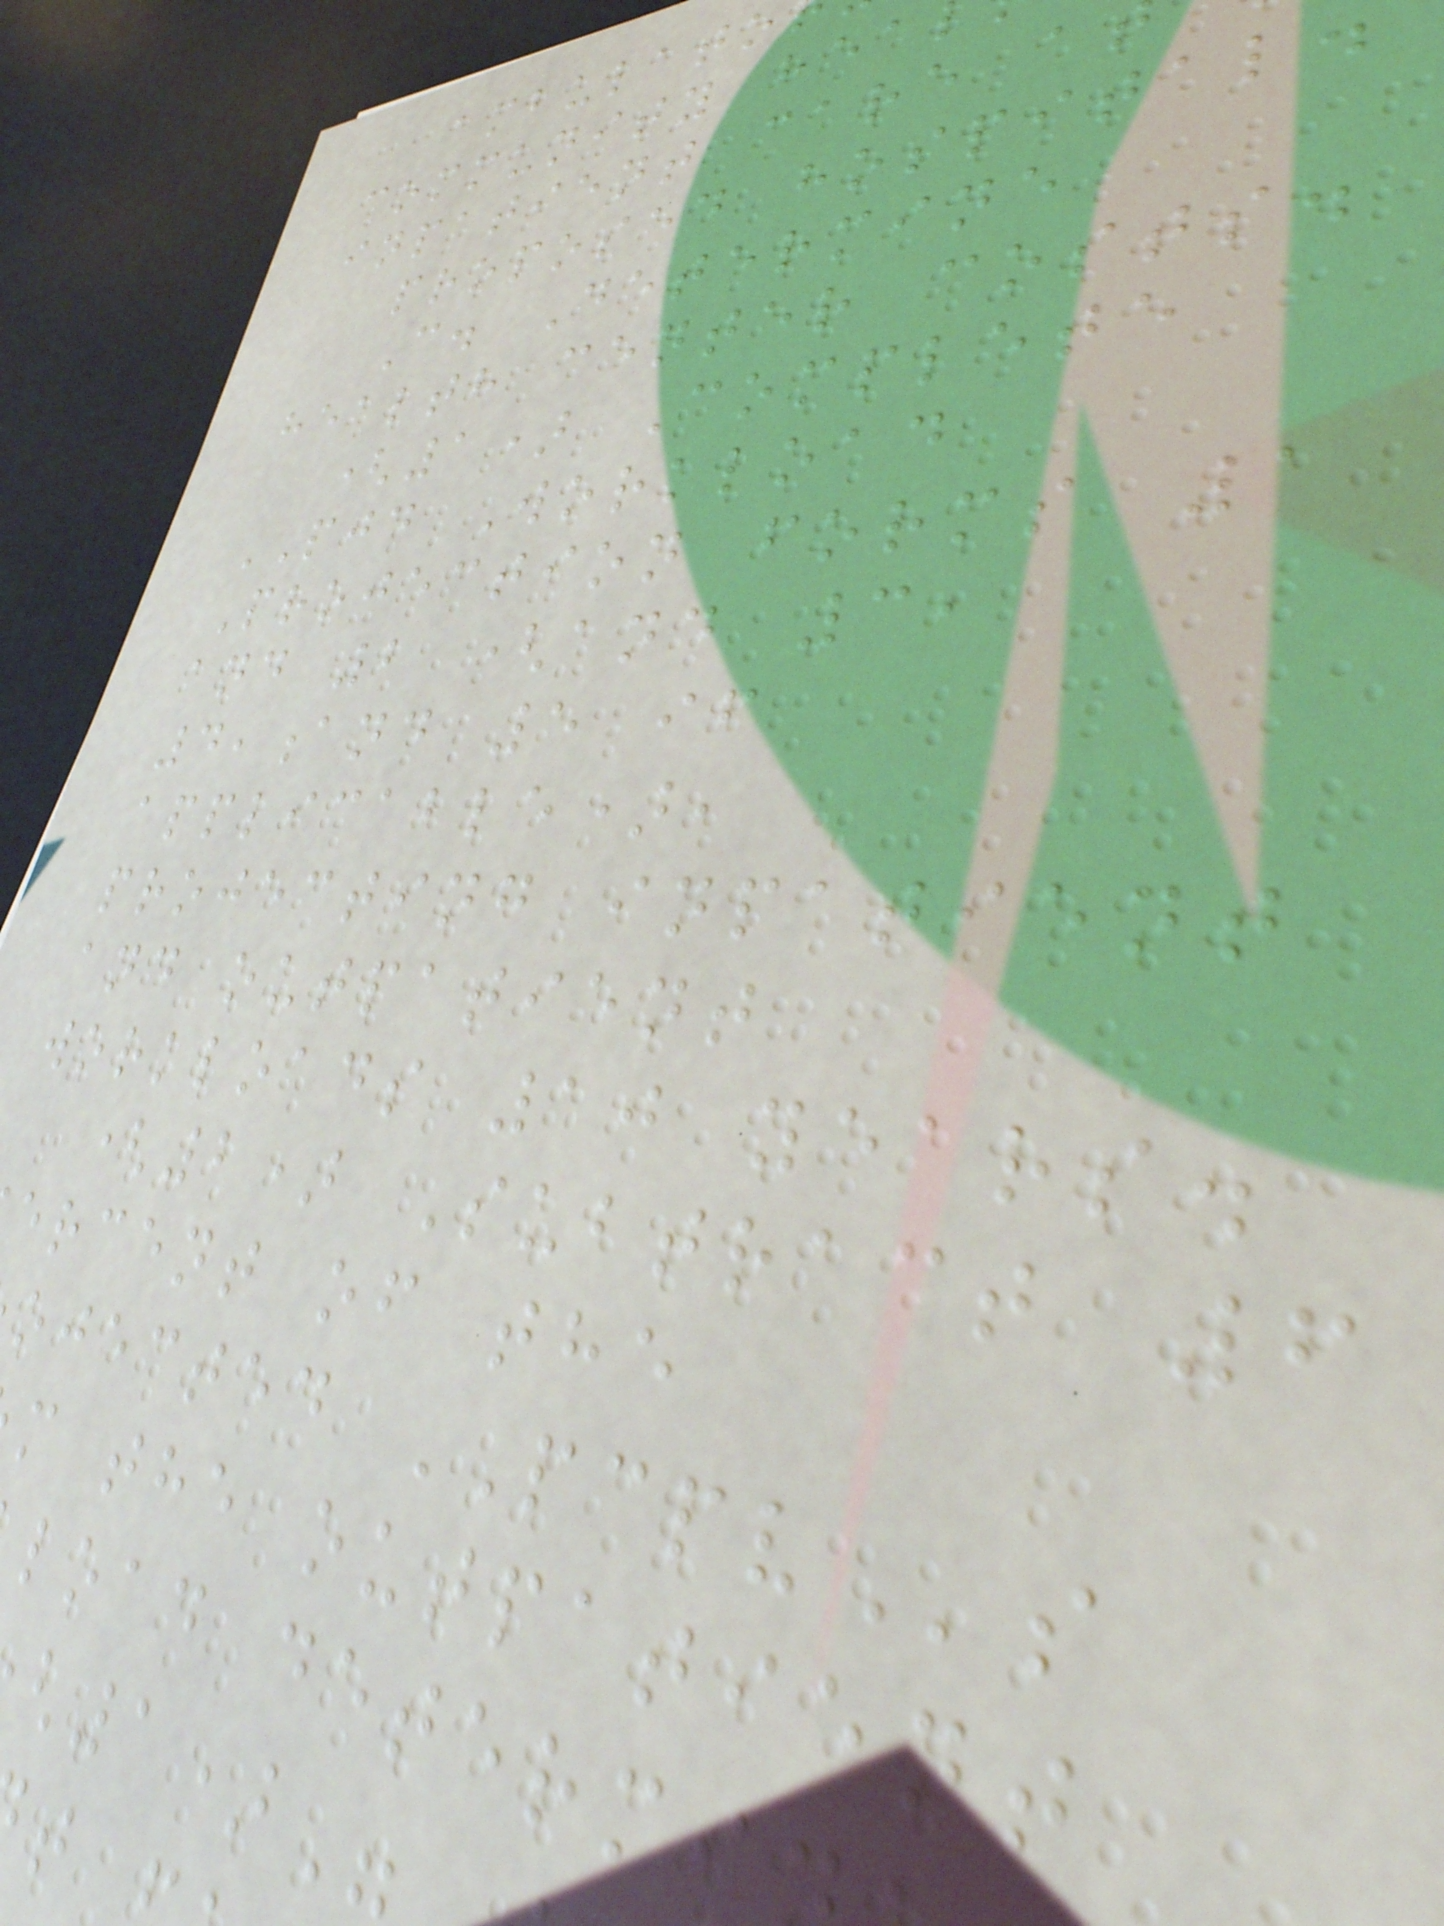ambulato
community hea
inpatient care a
proposed hospital
C. Determine
health center costs.
(1) Complete
PJD Workload
Projection forms 1
and 2 (and 3,
4,and 5 if
applicable),
projecting inpatient
and outpatient
workloads 10 years.
(2) Subtract 6
ercent of the
ojected PCPVs
m the outpatient
load determi
1)"
